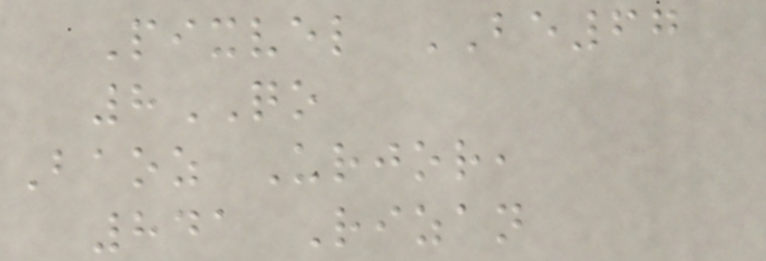Pixvel BE67
8QO
Baoz Urjor,
841 Rizan
